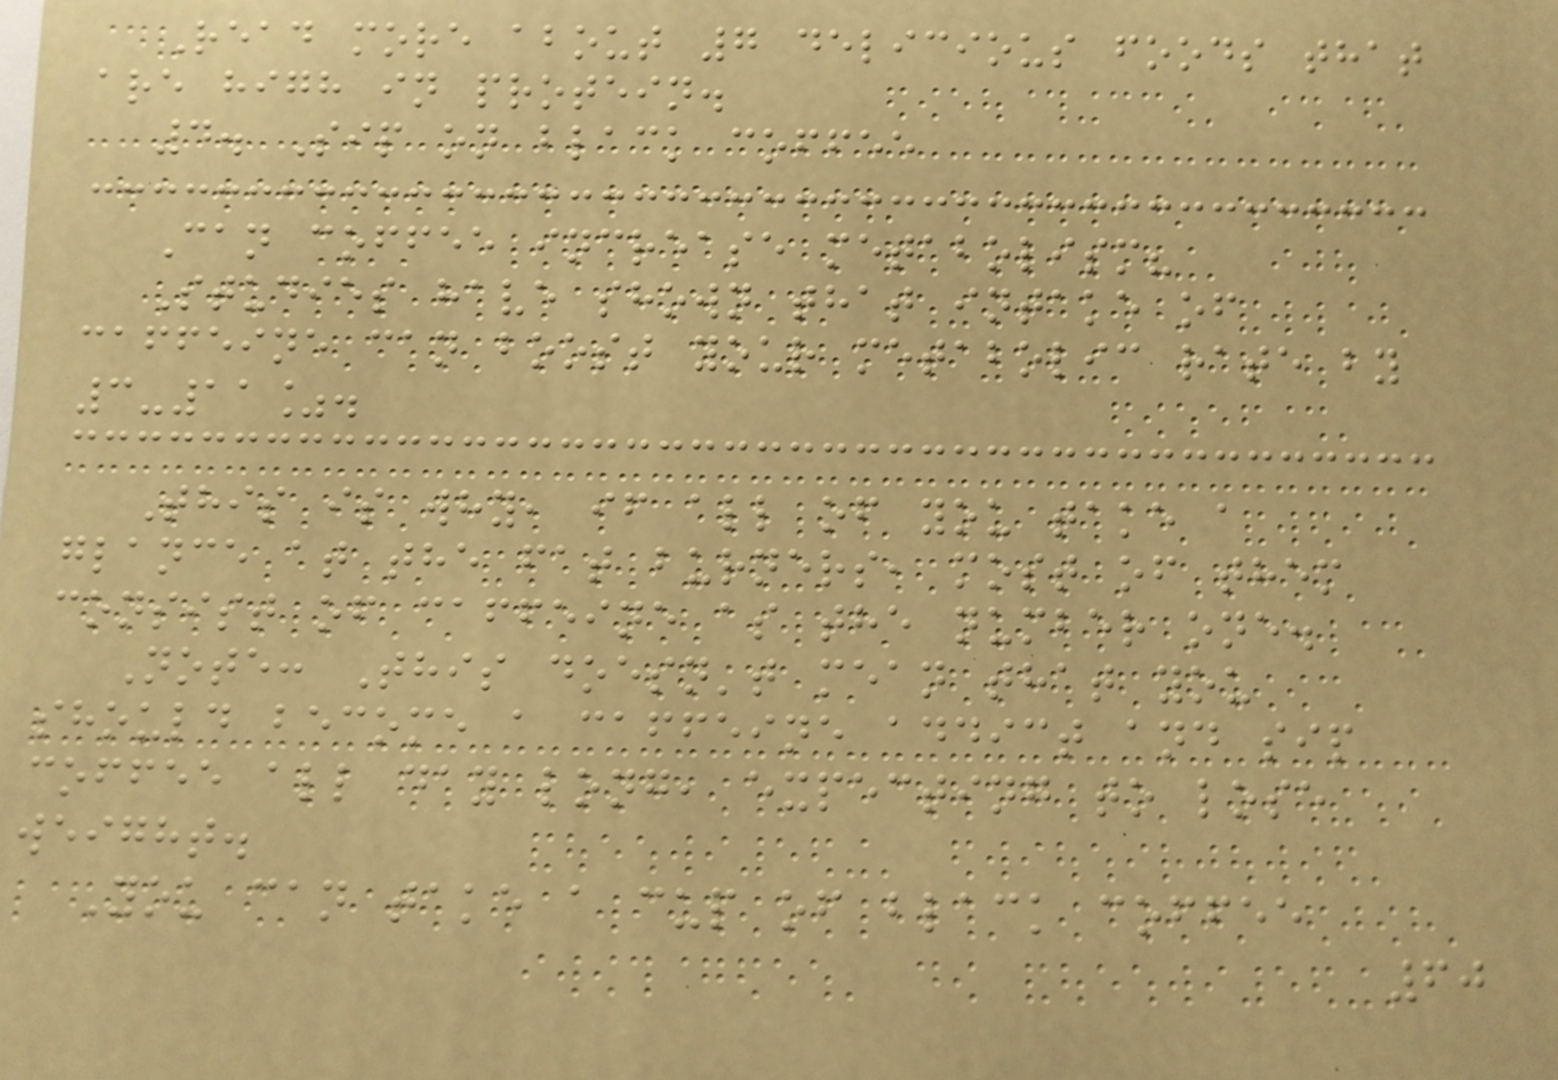Read more about 7 delicious foods that
are high in protein.
4. Sip on black coffee
Can coffee increase metabolism?
Studies have shown that intake of
caffeine can boost your metabolic rate by
3-11%.
This is why, if all of you take a
glance at the fat burners, most of them
consist of caffeine as the number one.
Note: This doesn't mean that you
should become a caffeine addict and sip
coffee all day long, expecting to lose
weight.
You can take a cup of black coffee
60
